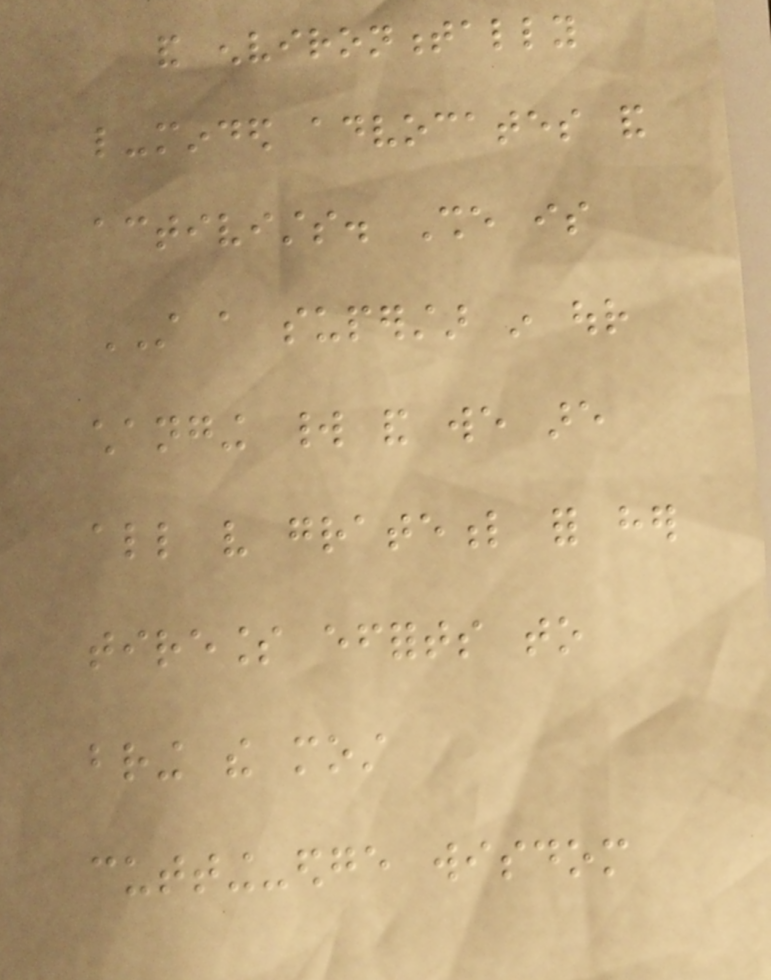and environmentally
like-minded advocates and
activists. She is
STILL a superstar in our
changing world and we are
all very grateful for her
tireless efforts to
bring the most
cutting-edge wisdom
